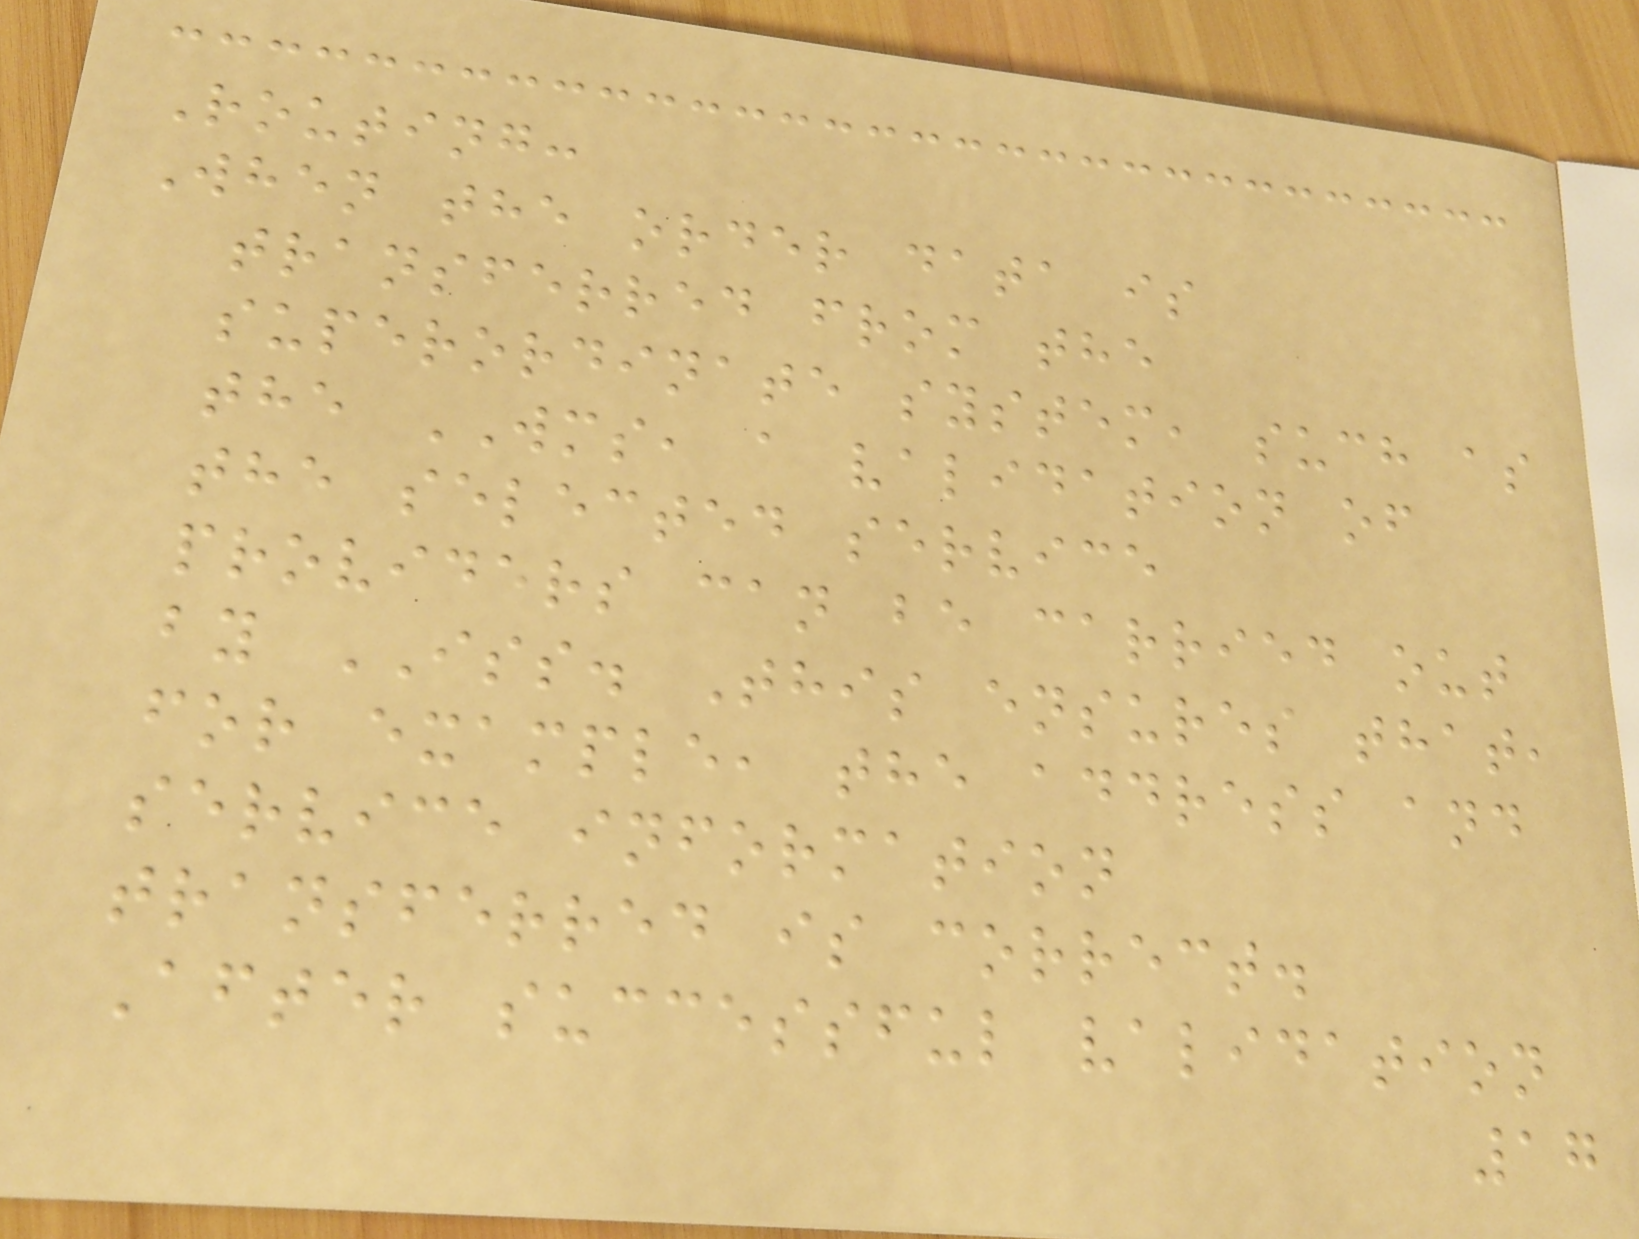Routing:
When the order data is
transferred from the
superordinate system, such as
the WMS, a validation of
the selected service
providers can be carried out
by ISS. This ensures that,
for example, the address and
service information
transferred is correct.
After successful validation
17
